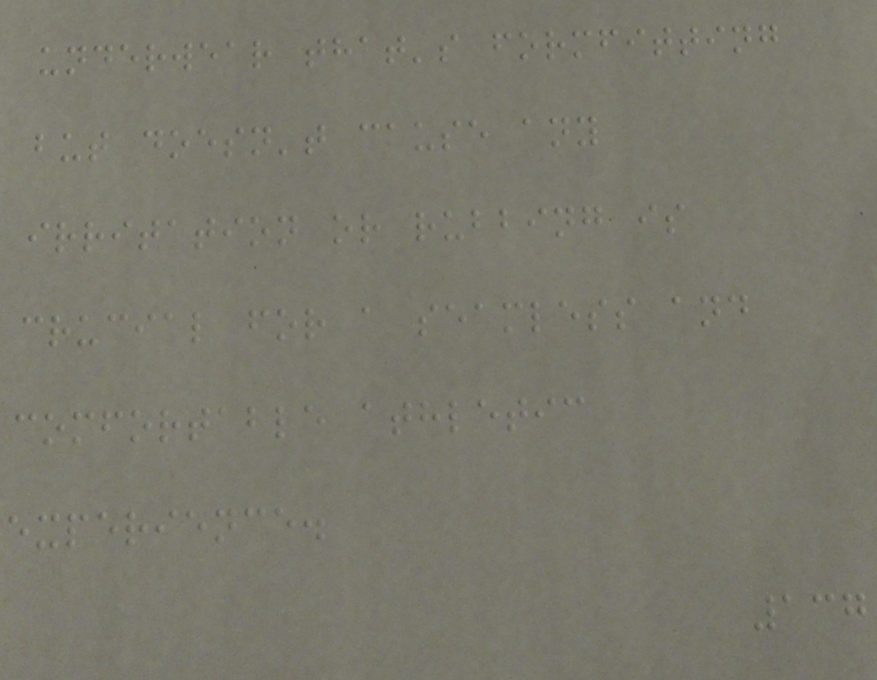underwear that's formfitting
but doesn't cause any
irritation or rubbing is
crucial for a seamless and
comfortable athletic
experience.
137
